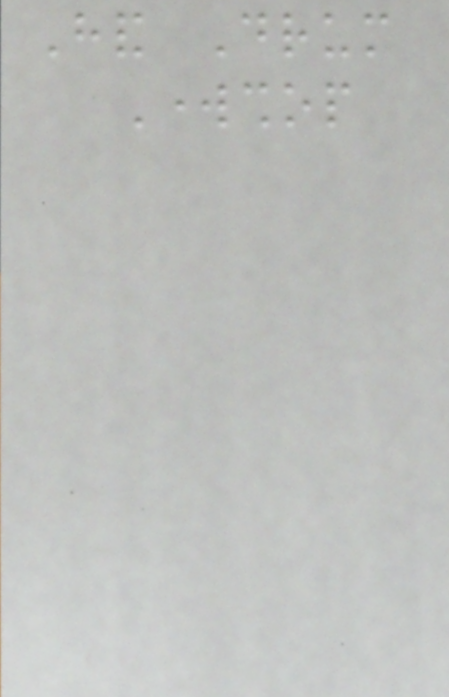Hand Drum
Workshop
